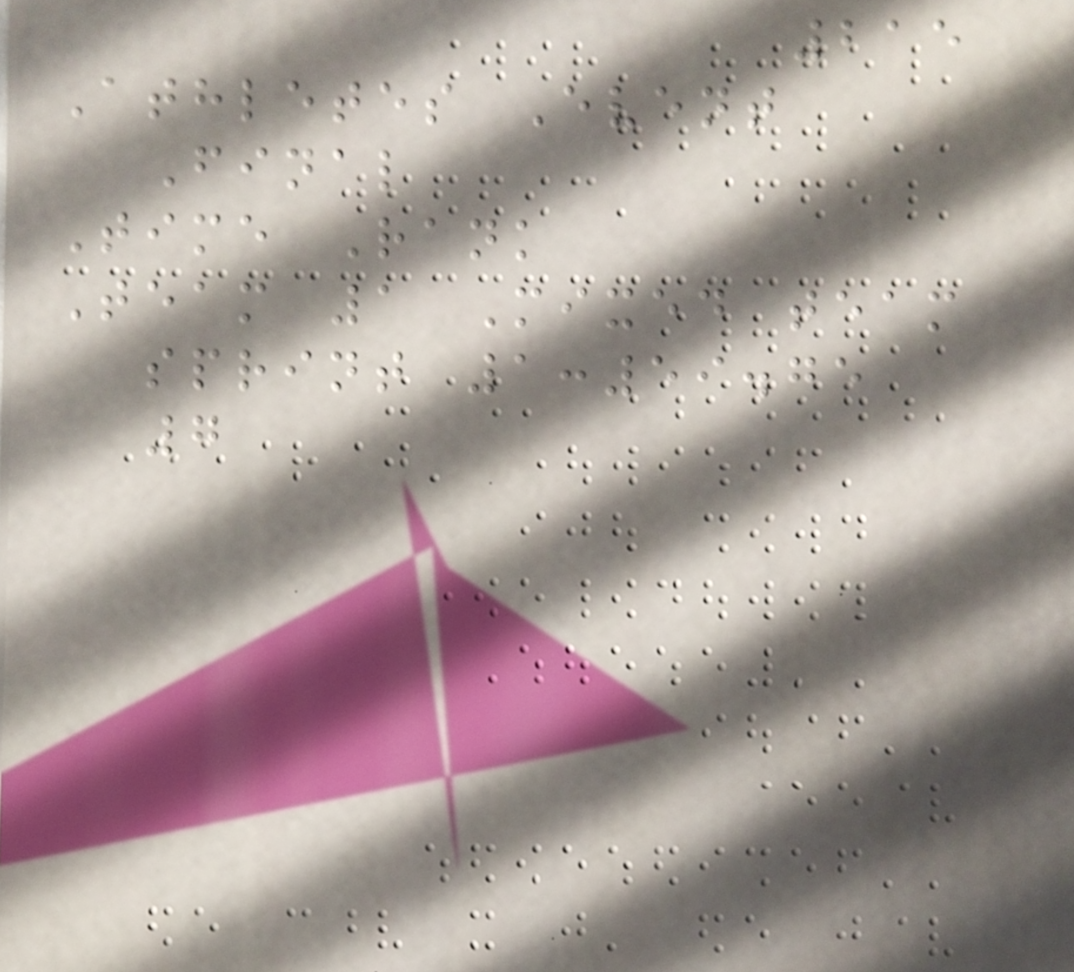215
Athletes Event
Final
Time Rank
Team 1 Mixed team
sprint 1:59.75
7
